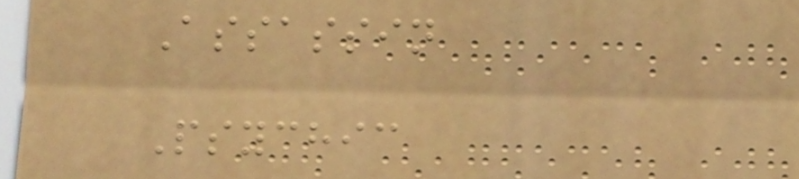Assassin
Psychic
